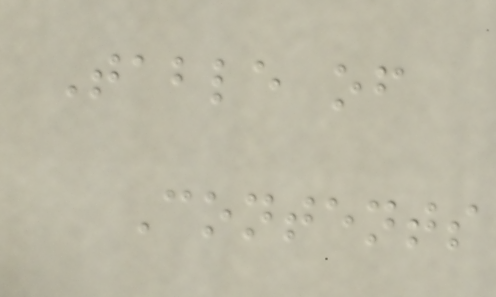Table of
Contents
